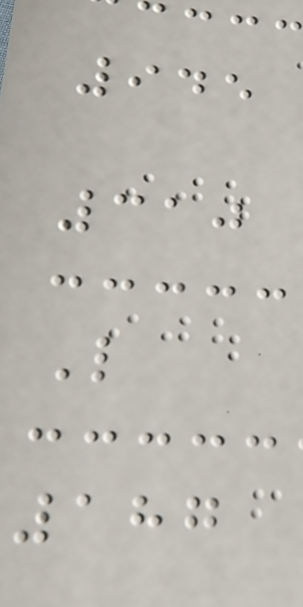945
310
L
187
